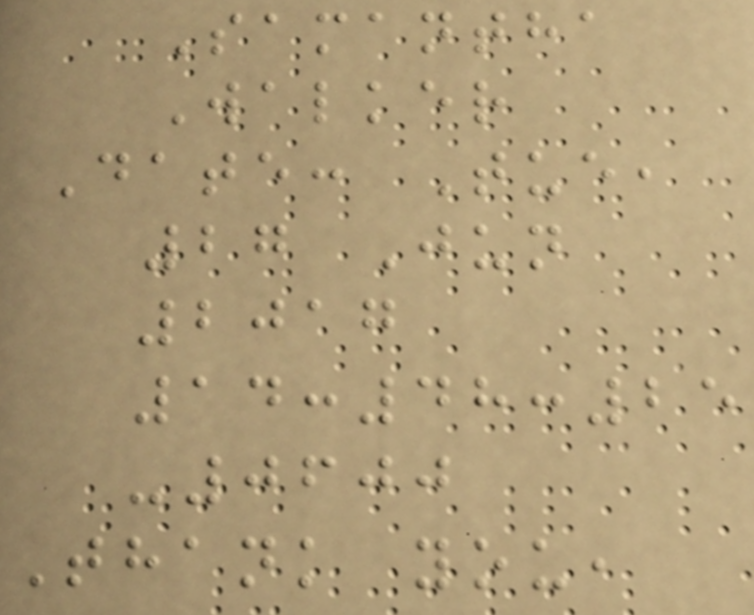Samantha
Walker
Date: Tue,
27 Jun
2017
14:48:25
-0600
Thank you,
